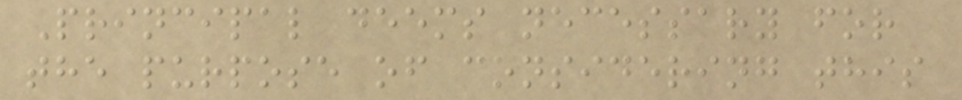Principal deems necessary for
the purpose of considering this
